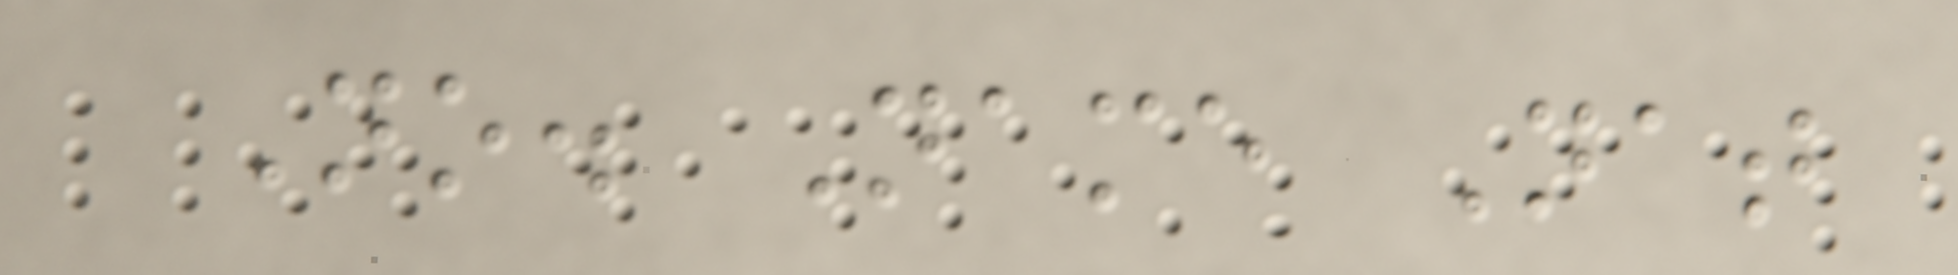No. Name Nat
